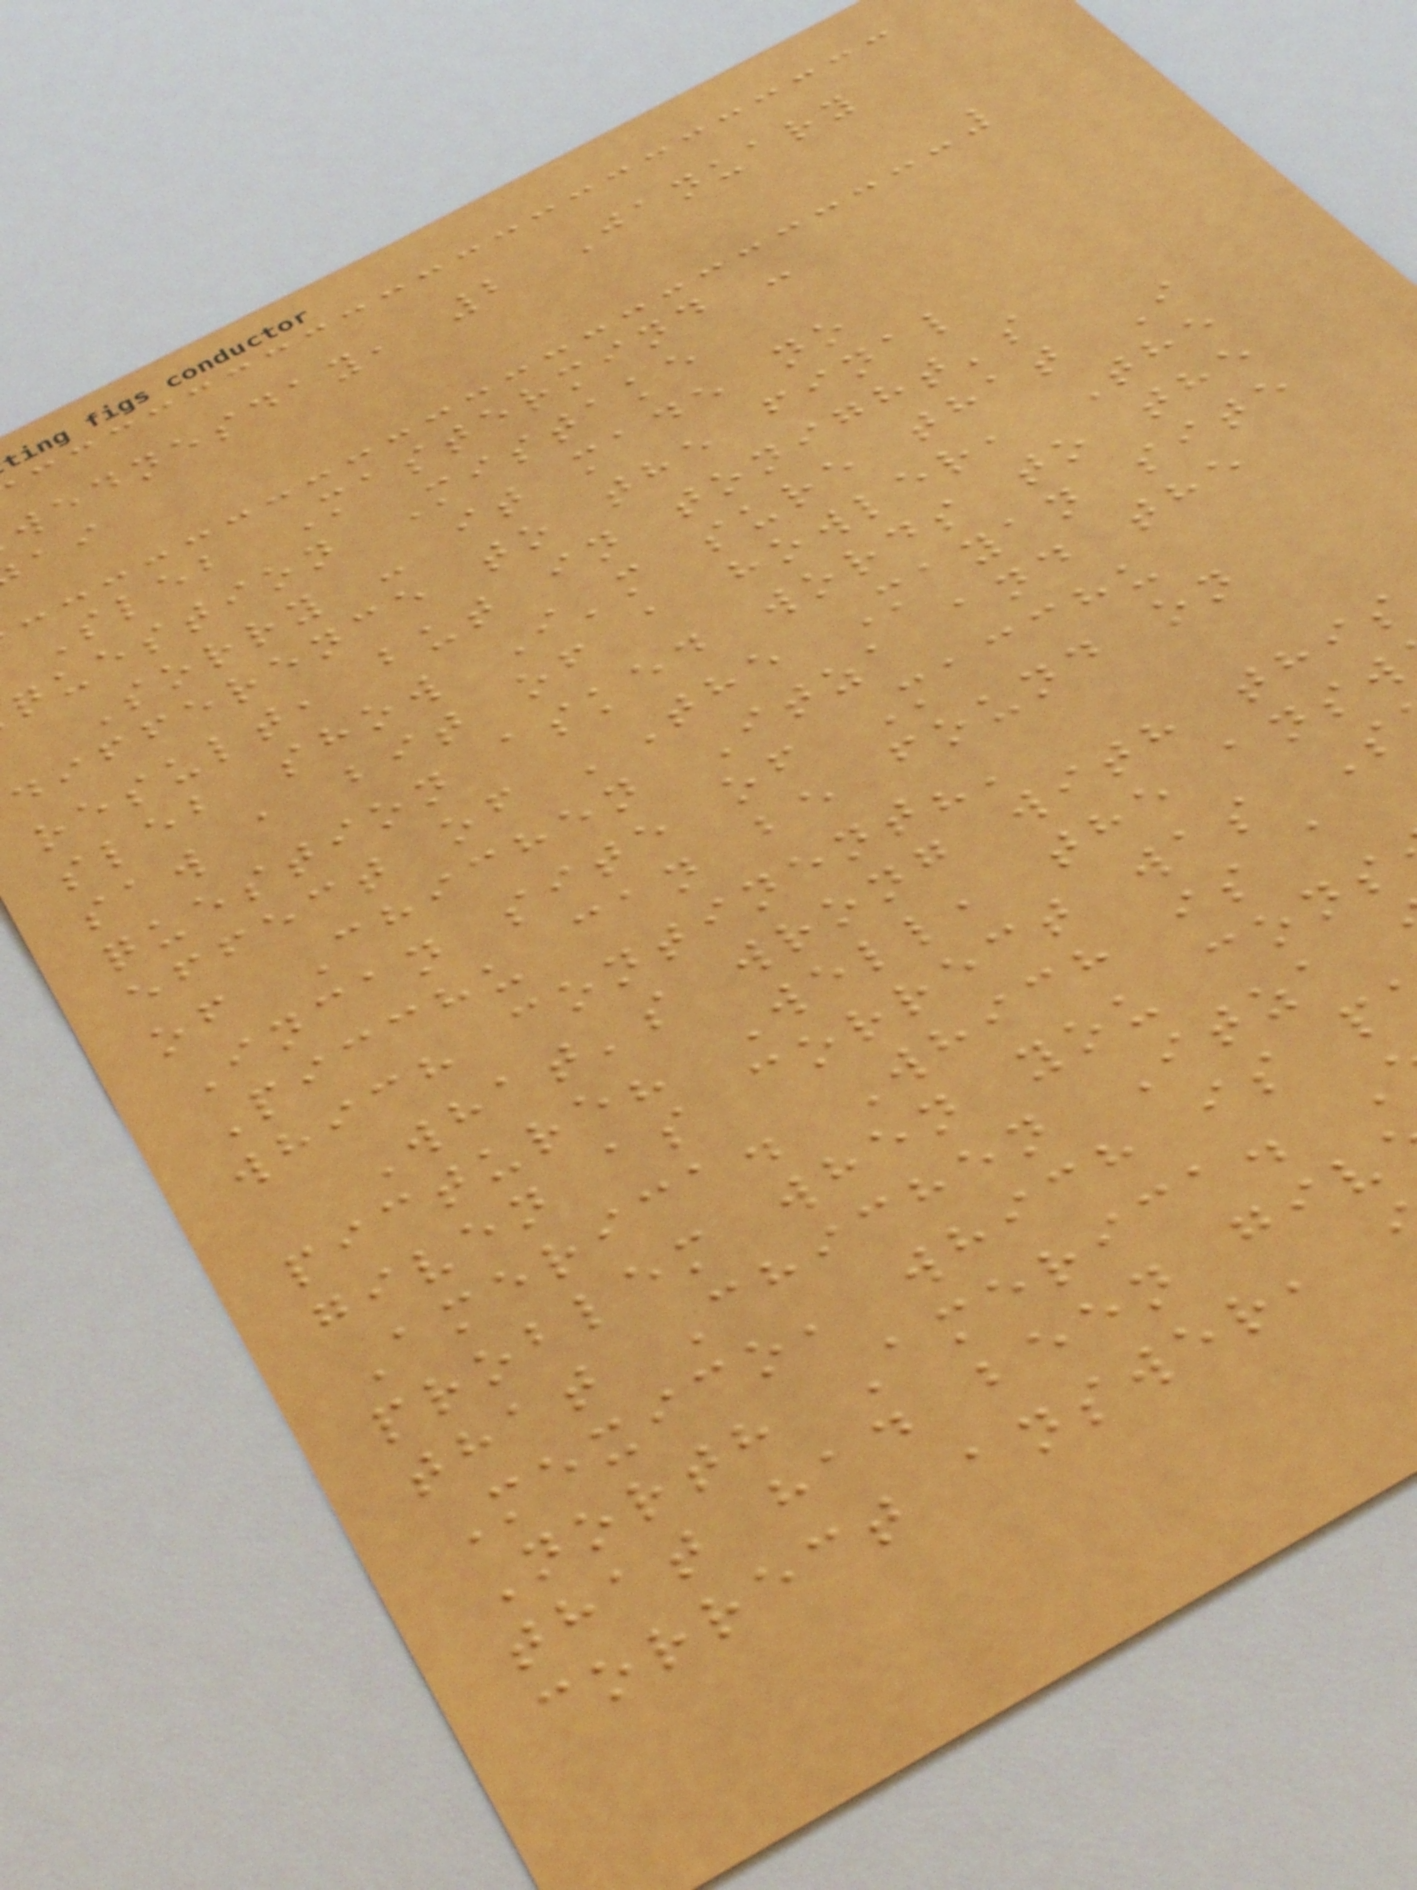wednesday, 2 January
Sleb Mastermind -
question Mistake
Sorry - it made no
difference to the final
result, but in tonight's
sleb show I'm sure that I
saw a bit of a howler, The
question asked words to the
effect of 'The Mayan site
of Chichen Itza and the
Incan site of Macchu
Picchu can be found on
which continent?'
What's wrong with this
picture? Well, the answ
given as correct was S
America. Which is a
problem when you cons
that Chichen Itza
Mexico, which is p
North America.
that had been giv
correct answer,
